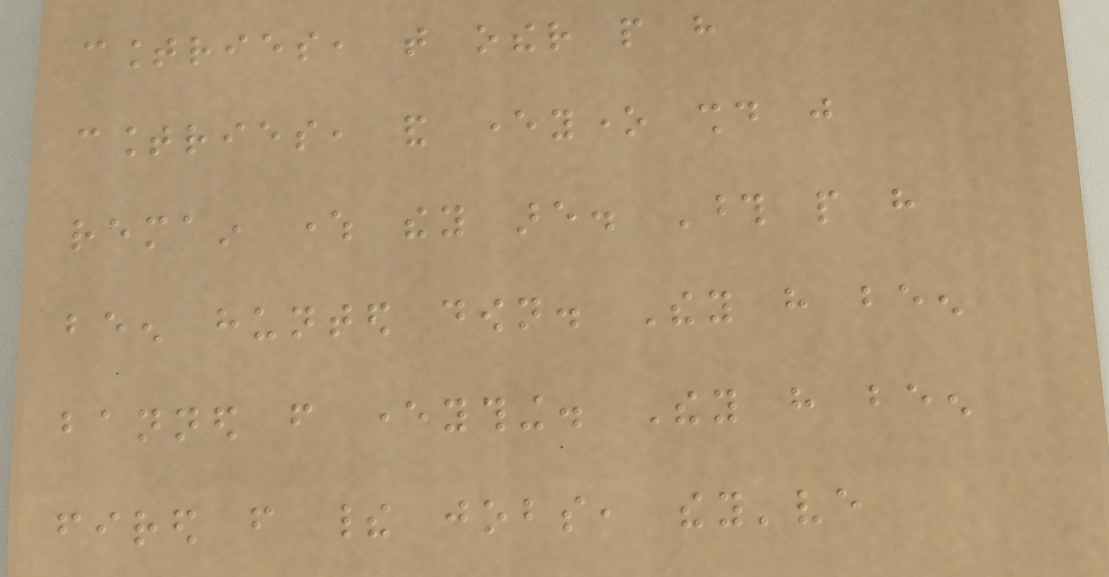countries, that other people have
countries, and everyone should just
remain where they are. Those people have
been hunted down. They have been
banned from everything. They have been
fired from their jobs, they've
